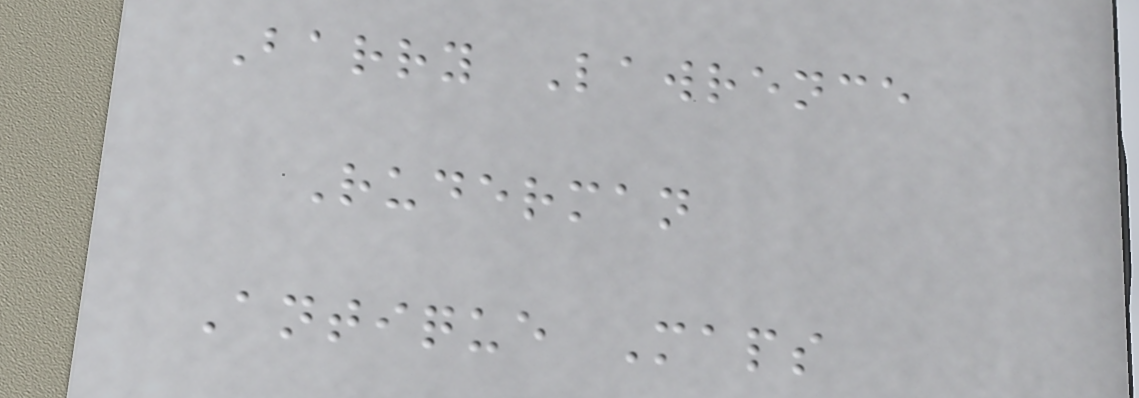Barry Lawrence
Ruderman
Antique Maps
